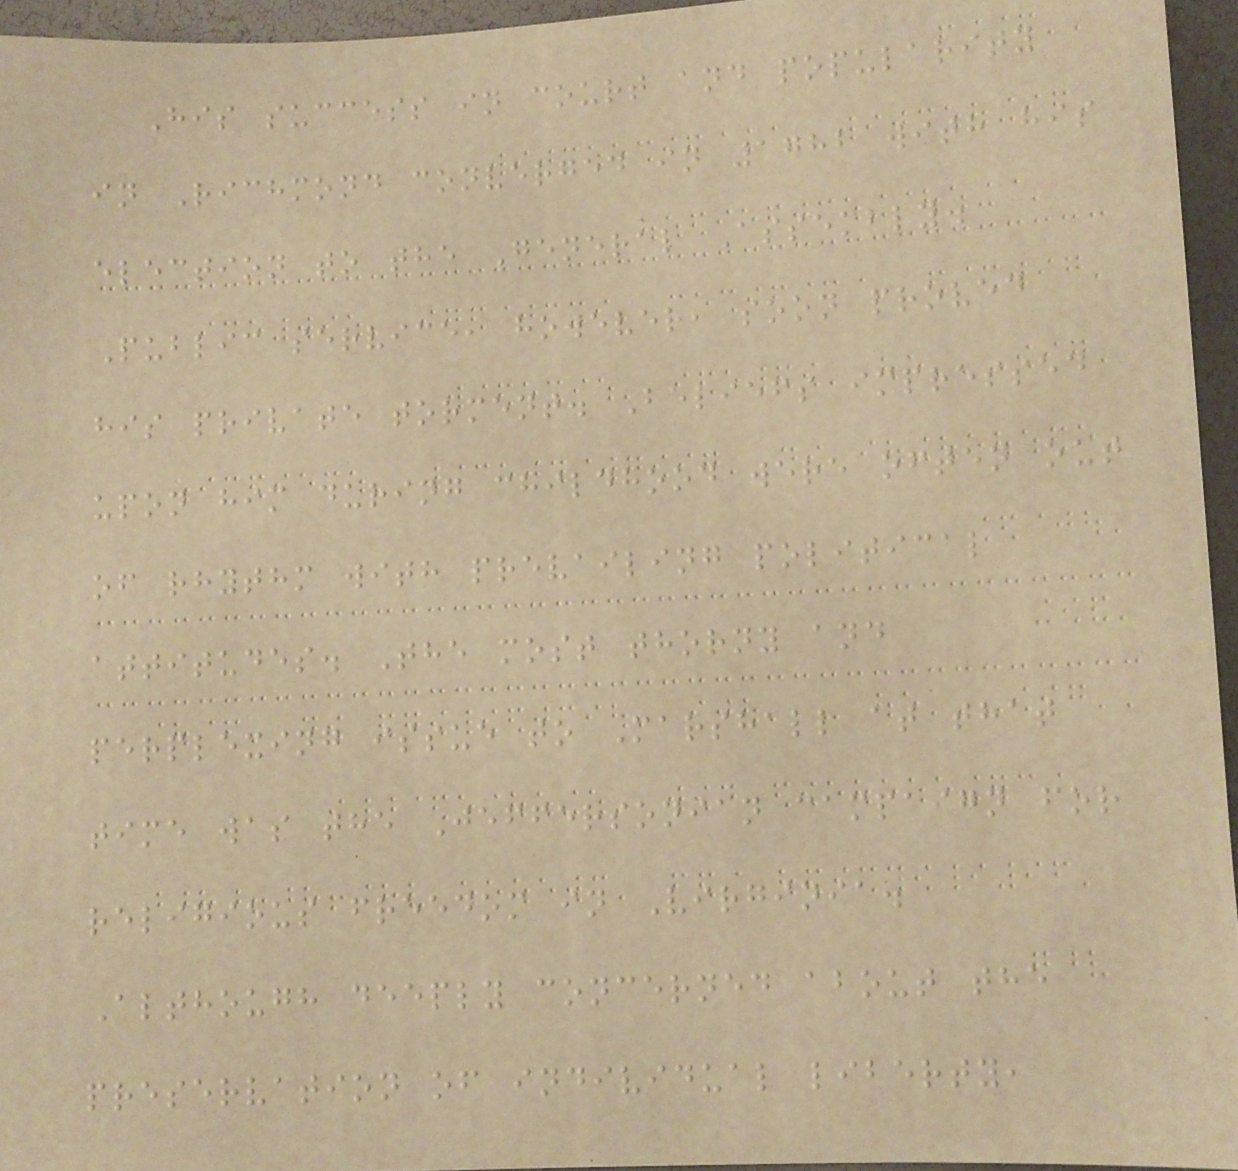His success in court and popularity
in Richmond converged in 1782 with his
election to the General Assembly.
Public service, however, soon proved
his private torment. Beliefs impressed
upon him during childhood were often out
of rhythm with prevailing political
attitudes. The most thorny and
perplexing issue to Marshall at that
time was the Jeffersonian campaign for
religious freedom in Virginia.
Although deeply concerned about the
preservation of individual liberty,
